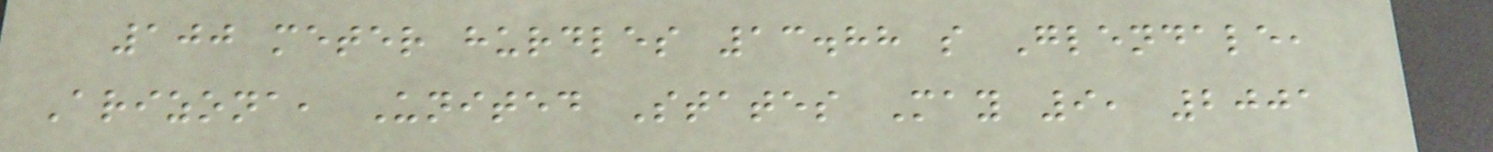100 meter hurdles 13.88 s Glendale,
Arizona, United States May 9, 2001
